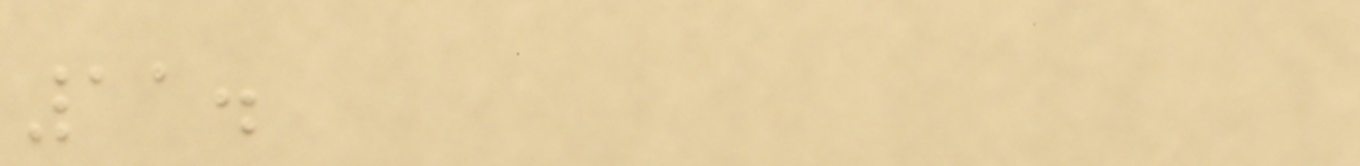11.
